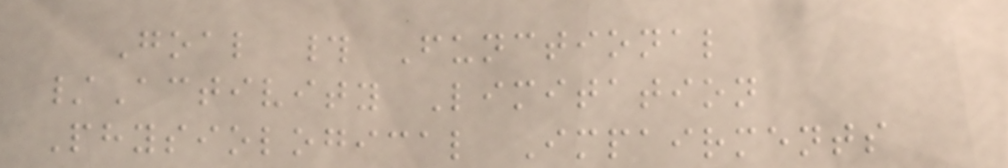Goal # Functional
/Activity Limitation
Physiological Impairments
